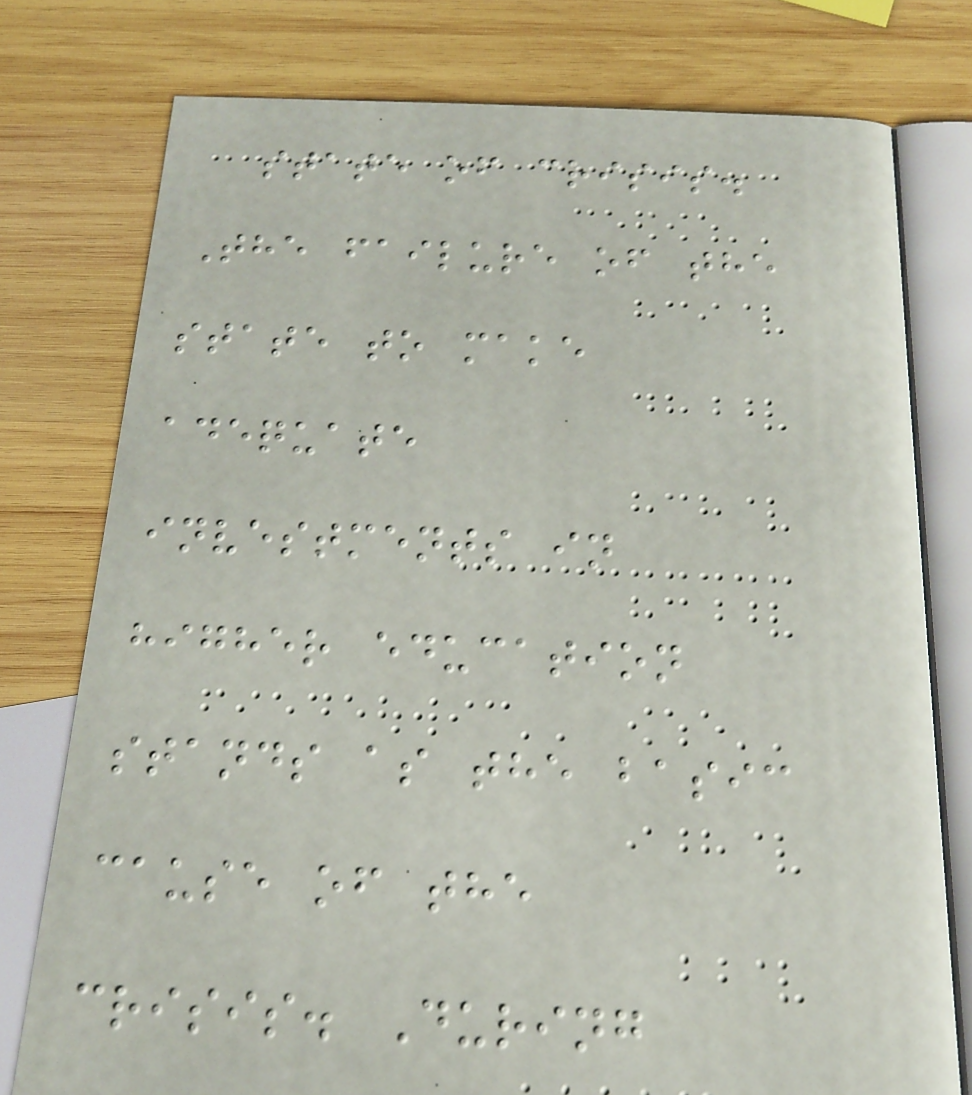state of crisis.
The failure of the
state to make
adequate
investments in
higher education
stands as the basic
cause of the
crisis. During
